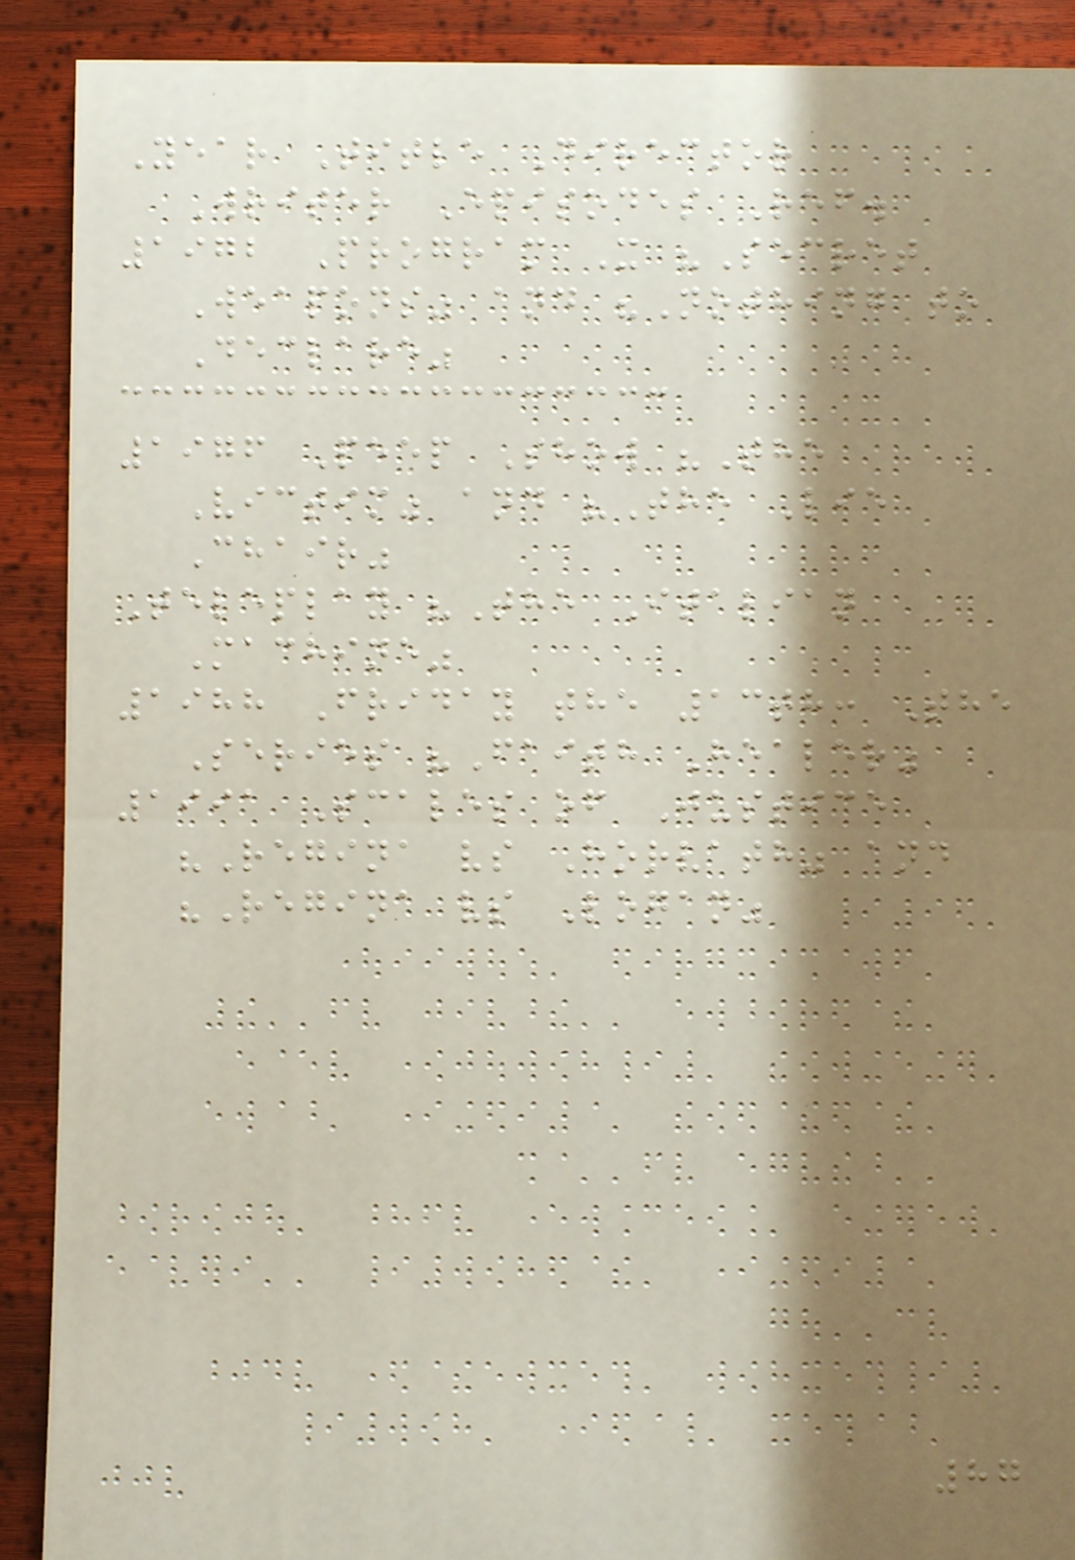Year Title Director
Writer Episodes Ref.
1972 Program X "Secret
Weapons" and "Nothing to
Declare"
1976 Peep Show "The
Victim" and "The Lie
Chair"
Teleplay "The Italian
Machine"
1988 Friday the 13th: The
Series "Faith Healer"
1991 Scales of Justice
"Regina vs Horvath" and
"Regina vs Logan"
87
